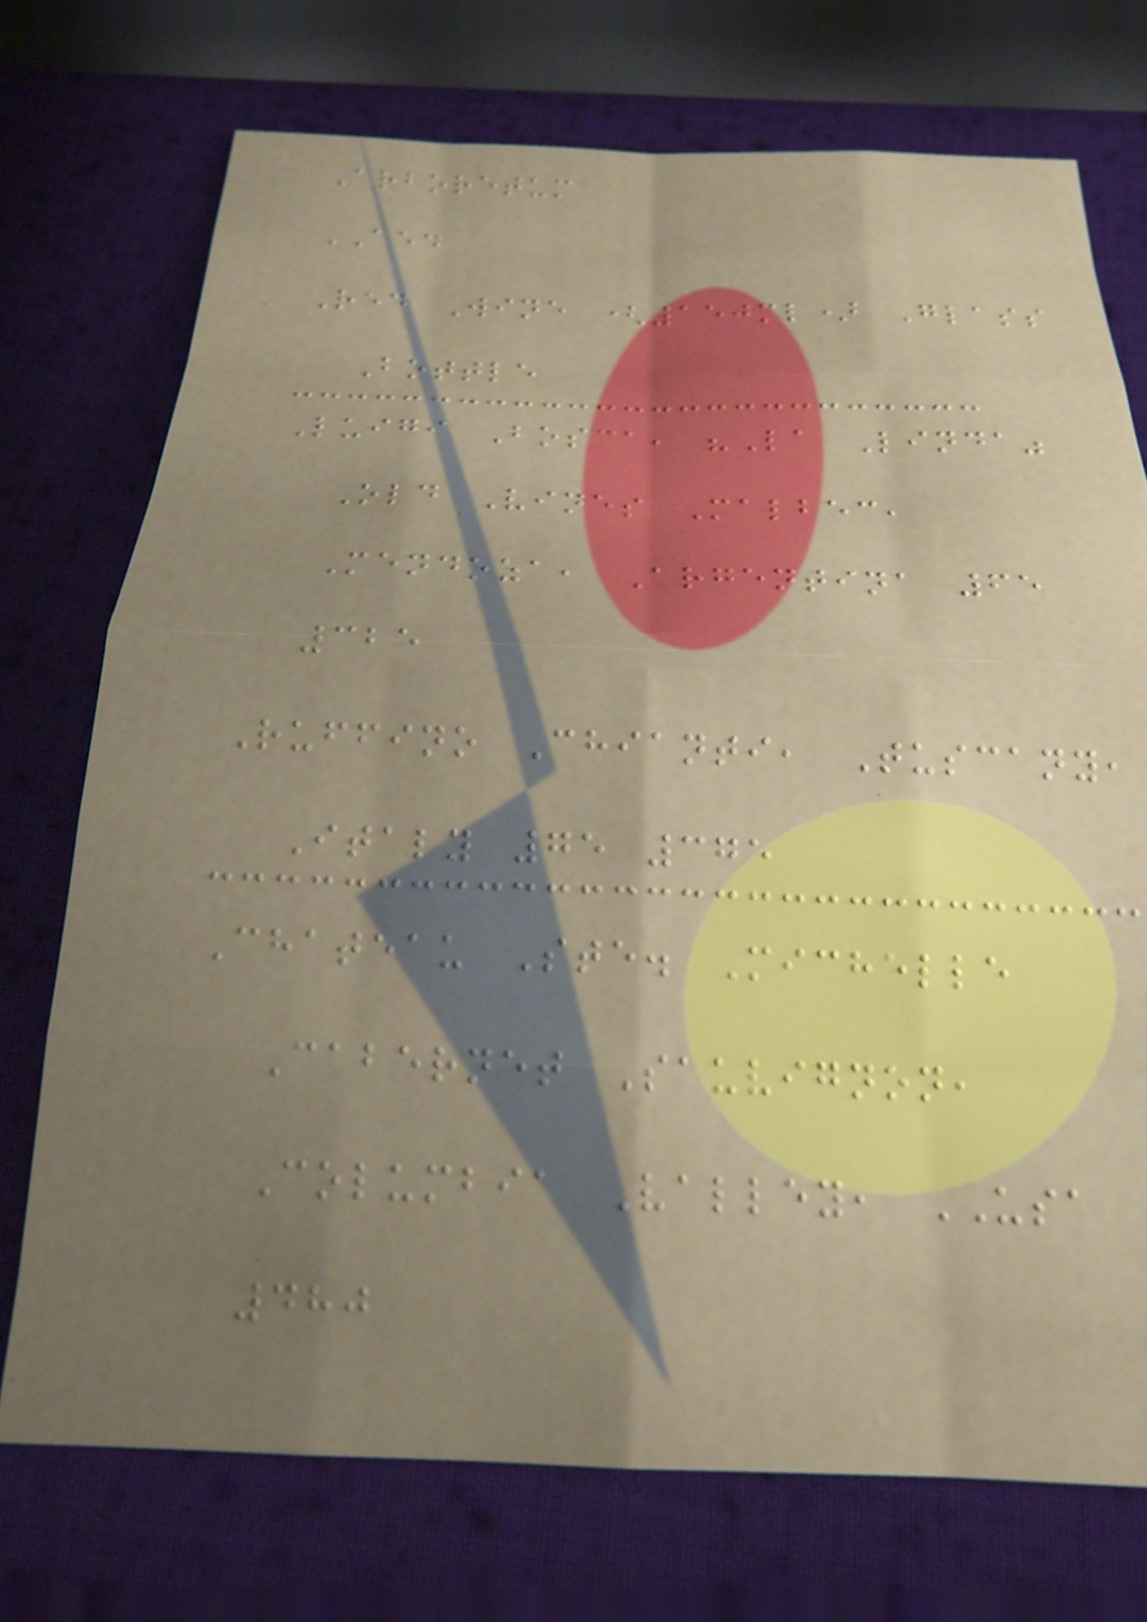Arboretum
AED
Red Wine (150ml) Glass
Bottle
Luigi Bosca, "La Linda"
Old Vines Malbec,
Mendoza, Argentina 65
325
Ruffino Chianti, Tuscany,
Italy 75 375
Chateau Ste. Michelle
Cabernet Sauvignon,
Columbia Valley, USA
480
